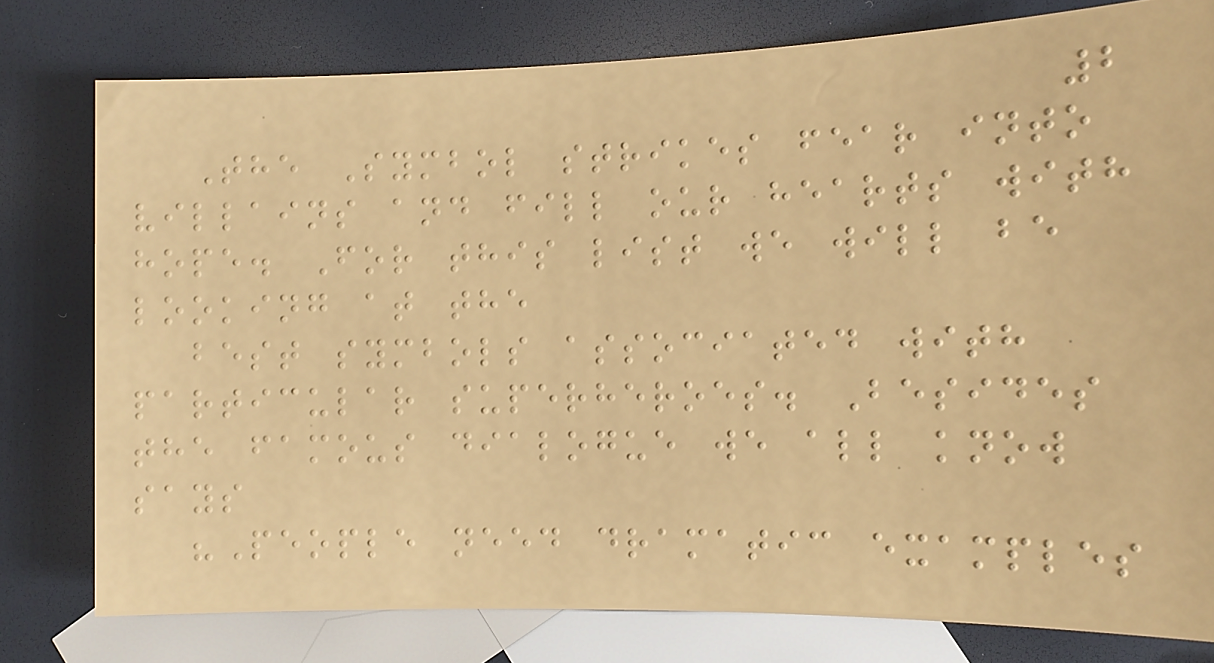2
The Symbol strikes fear into
villains and fill our hearts with
hope. For this list we will be
looking at the
best symbols associated with
particular superheroes. Besides
the famous dialogue we all know
says
"People need dramatic examples
